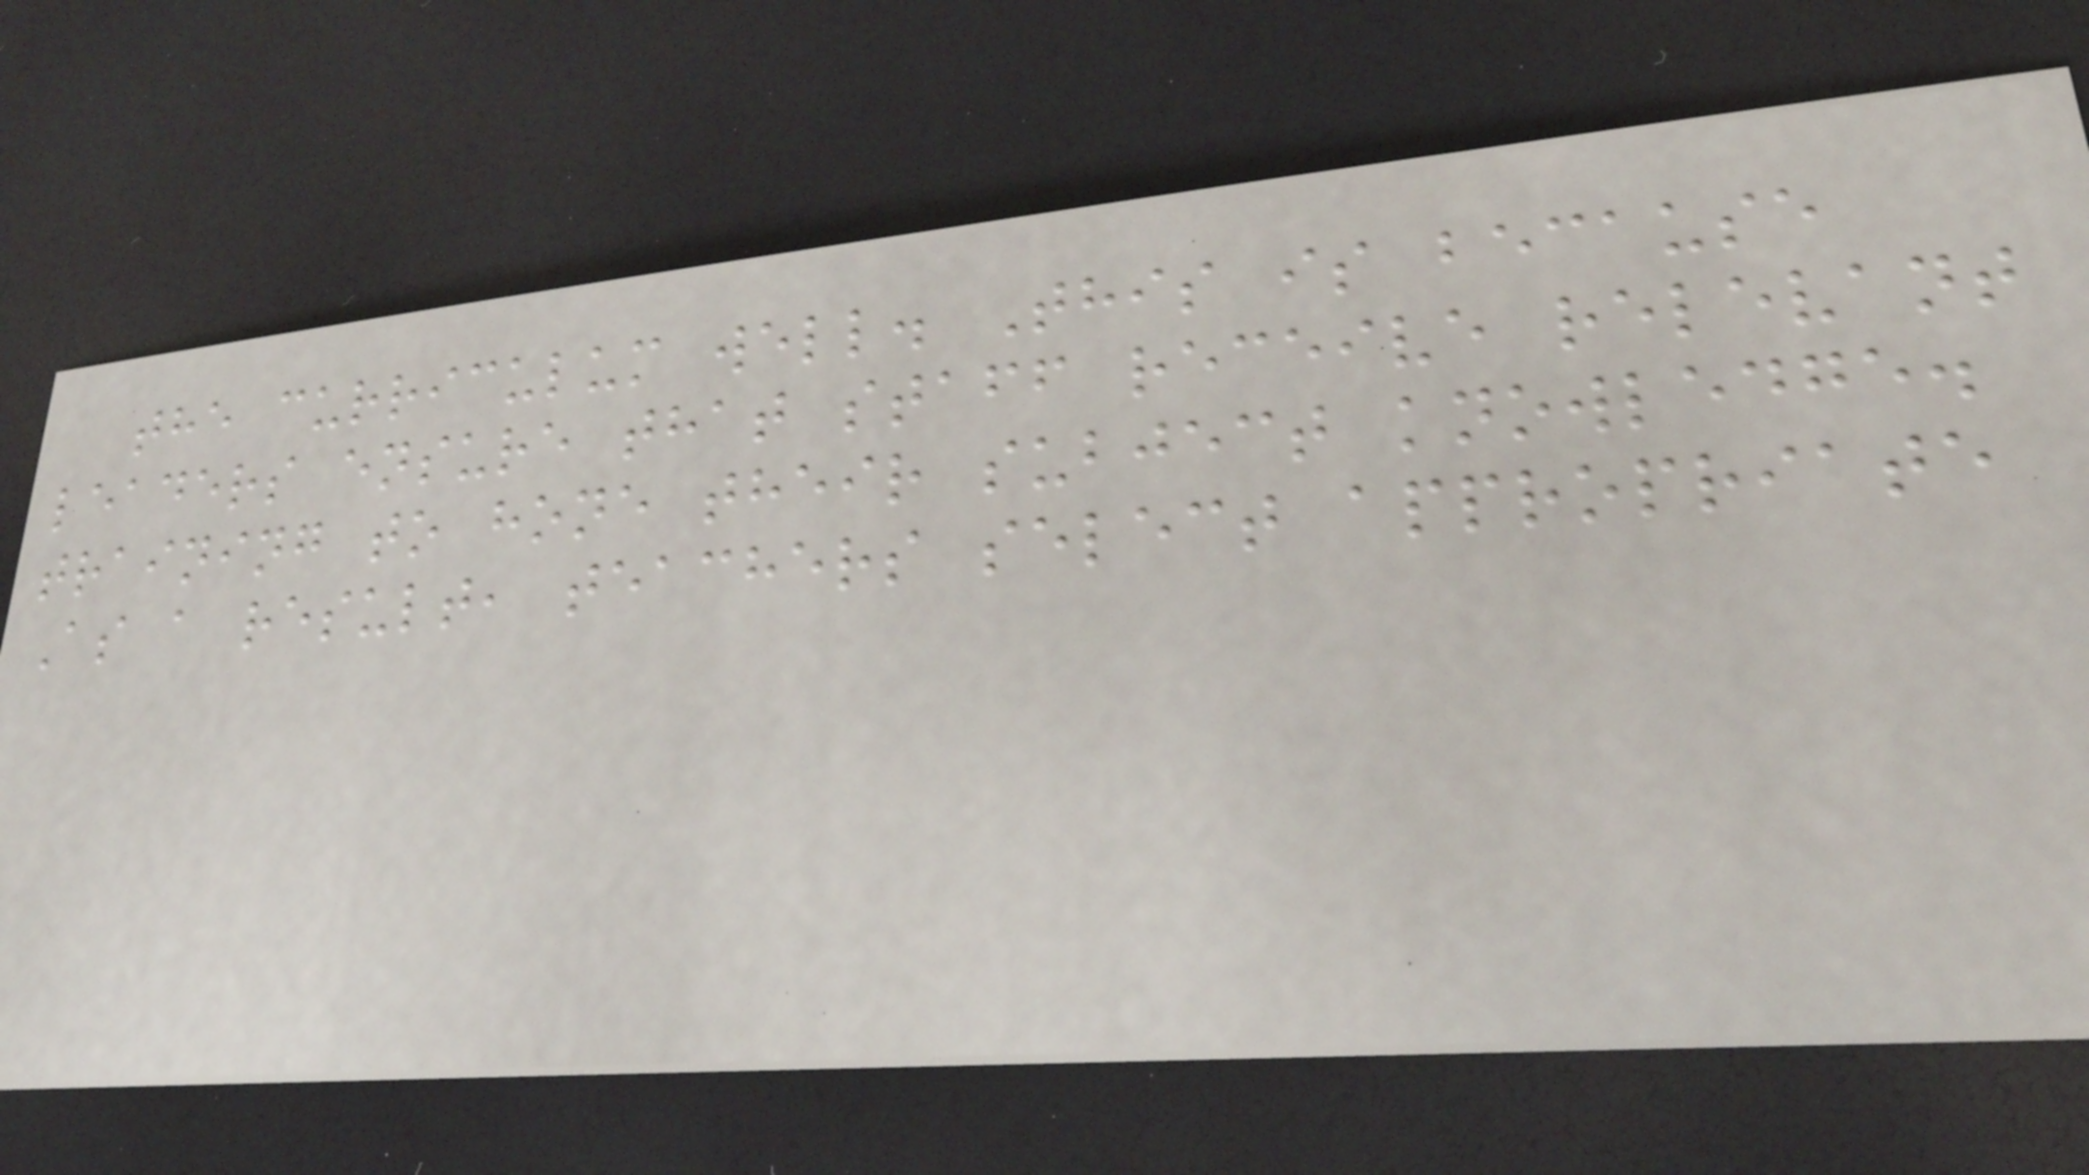the curriculum well. This is because
leaders ensure that staff receive relevant
training to hone their subject knowledge.
As a result, teachers select appropriate
